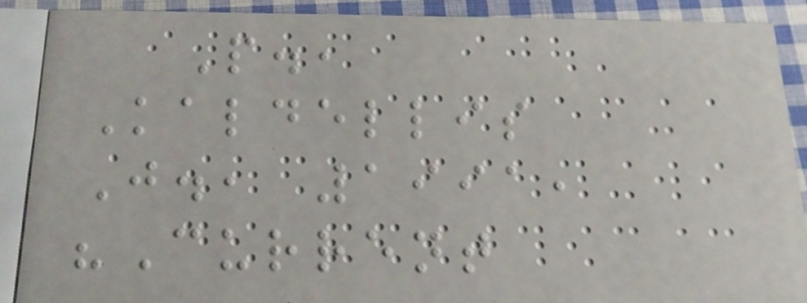P.,
Kaldellis
J., 1991,
"Current
